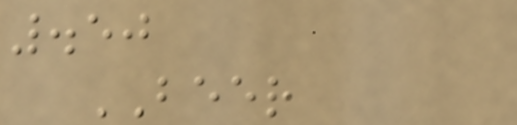.50
BEER
